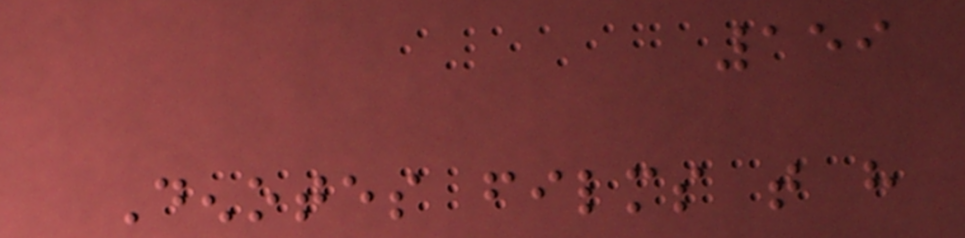159
Denotes films that have
